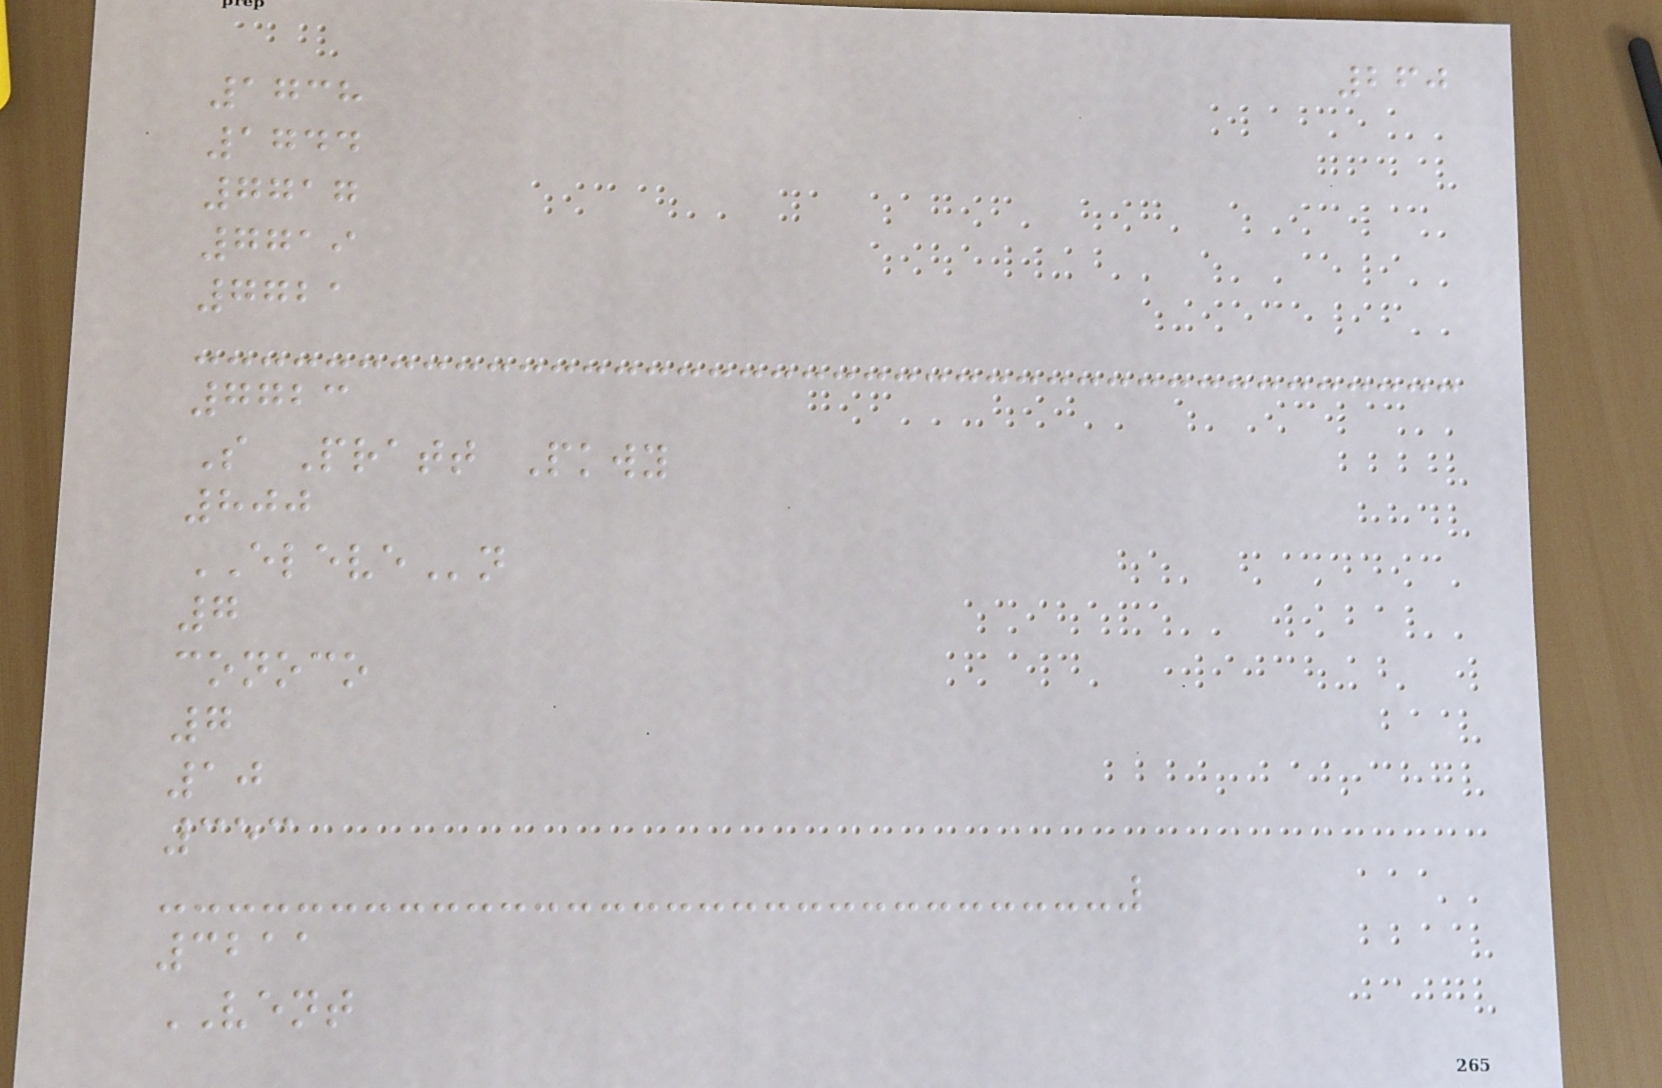260
1738
1744
7717
7719
7721
7723
S Pratt Pkwy
800
ELEVEn
7
conoco
7
10
353
3211
VENT
